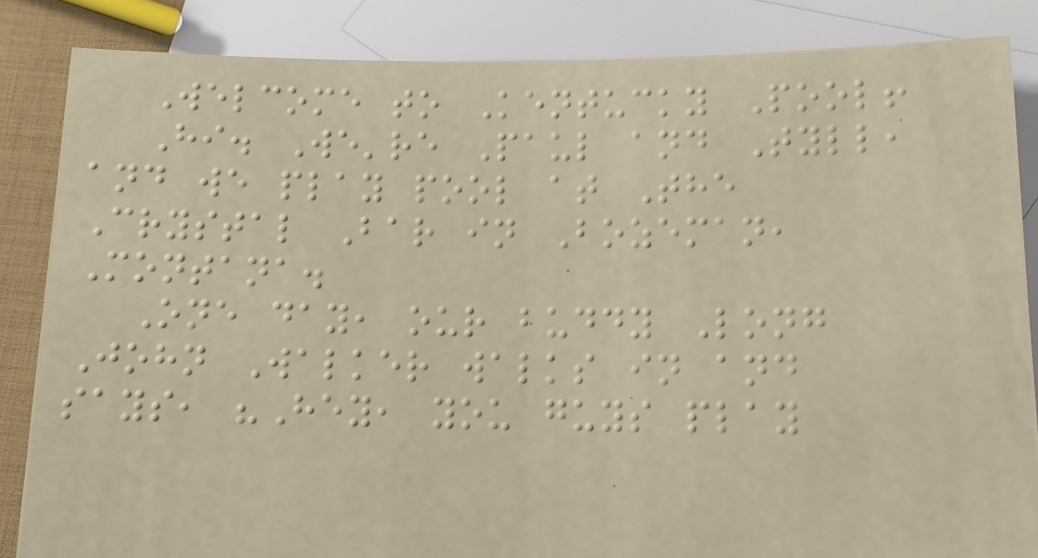Welcome to Kentucky Pool!
Hi. We're Paul and Tyll,
and we play pool at The
Crystal Bar in Bozeman,
Montana.
One day, our buddy Long
John Walker walks in and
says, "Hey, you guys play
